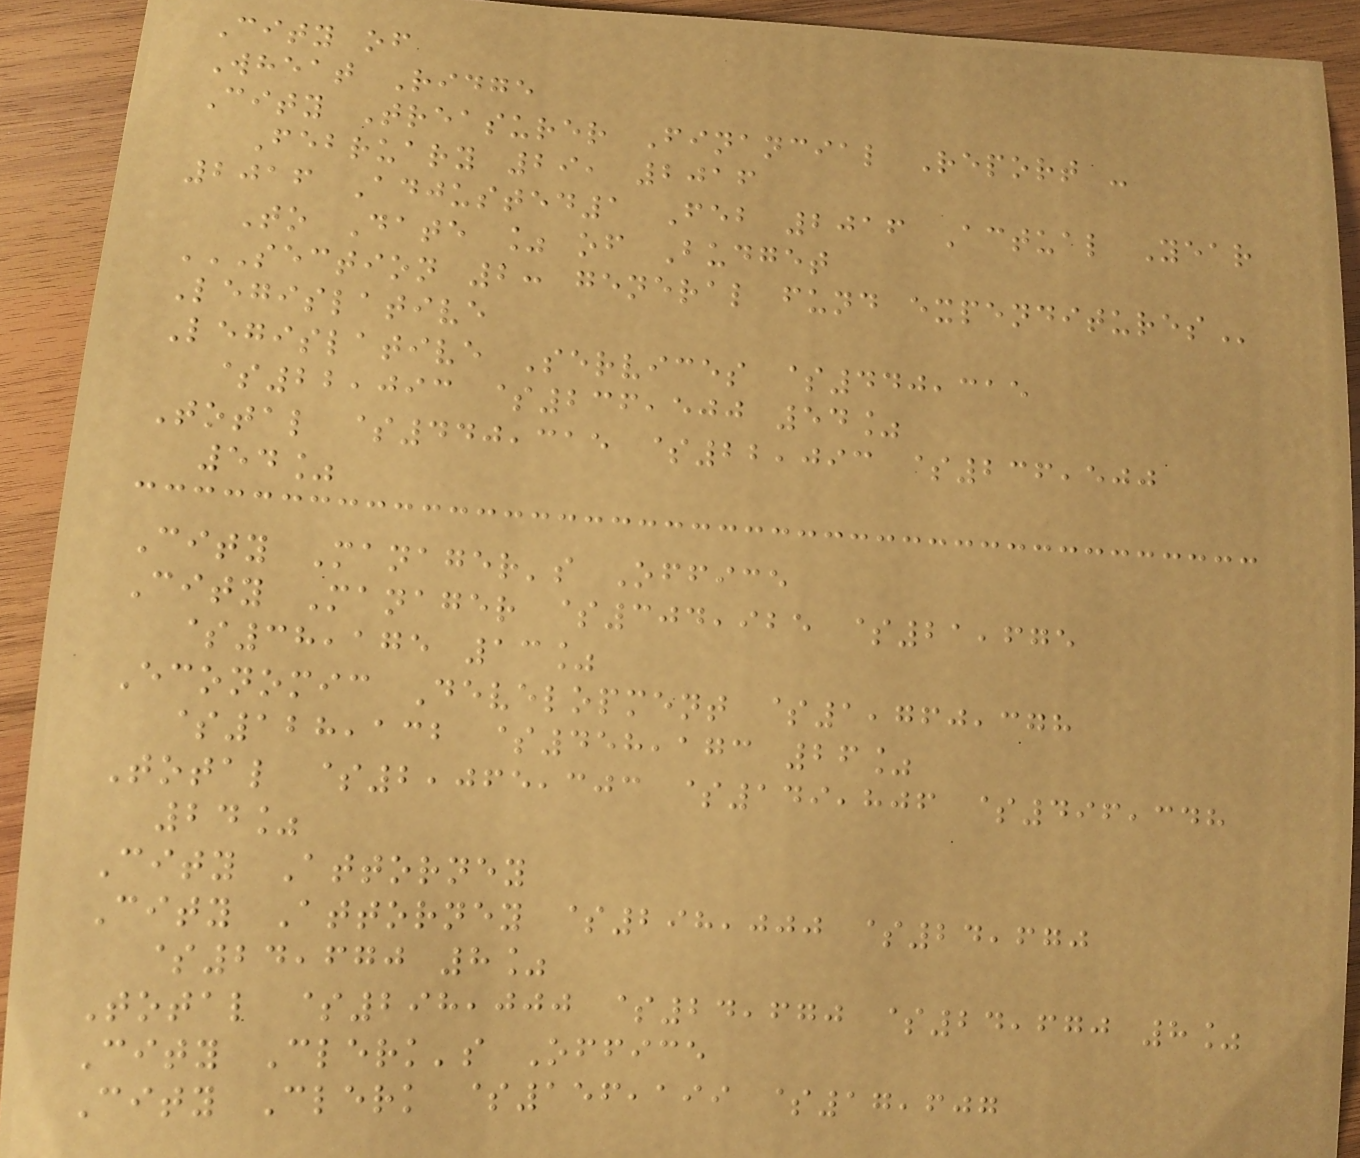City of
Wheat Ridge
City Treasurer Financial Report -
February 29, 2016
2016 Adjusted1 Feb 2016 Actual Year
To Date % of Budget
SECTION 2: GENERAL FUND EXPENDITURES
Legislative
Legislative Services $440,315
$22,093 $236,500 54%
Total $440,315 $22,093 $236,500
54%
City Manager's Office
City Manager $304,925 $21,675
$38,175 13%
Economic Development $1,760,378
$128,132 $458,173 26%
Total $2,065,303 $149,806 $496,348
24%
City Attorney
City Attorney $298,000 $24,670
$24,670 8%
Total $298,000 $24,670 $24,670 8%
City Clerk's Office
City Clerk $156,199 $17,607
